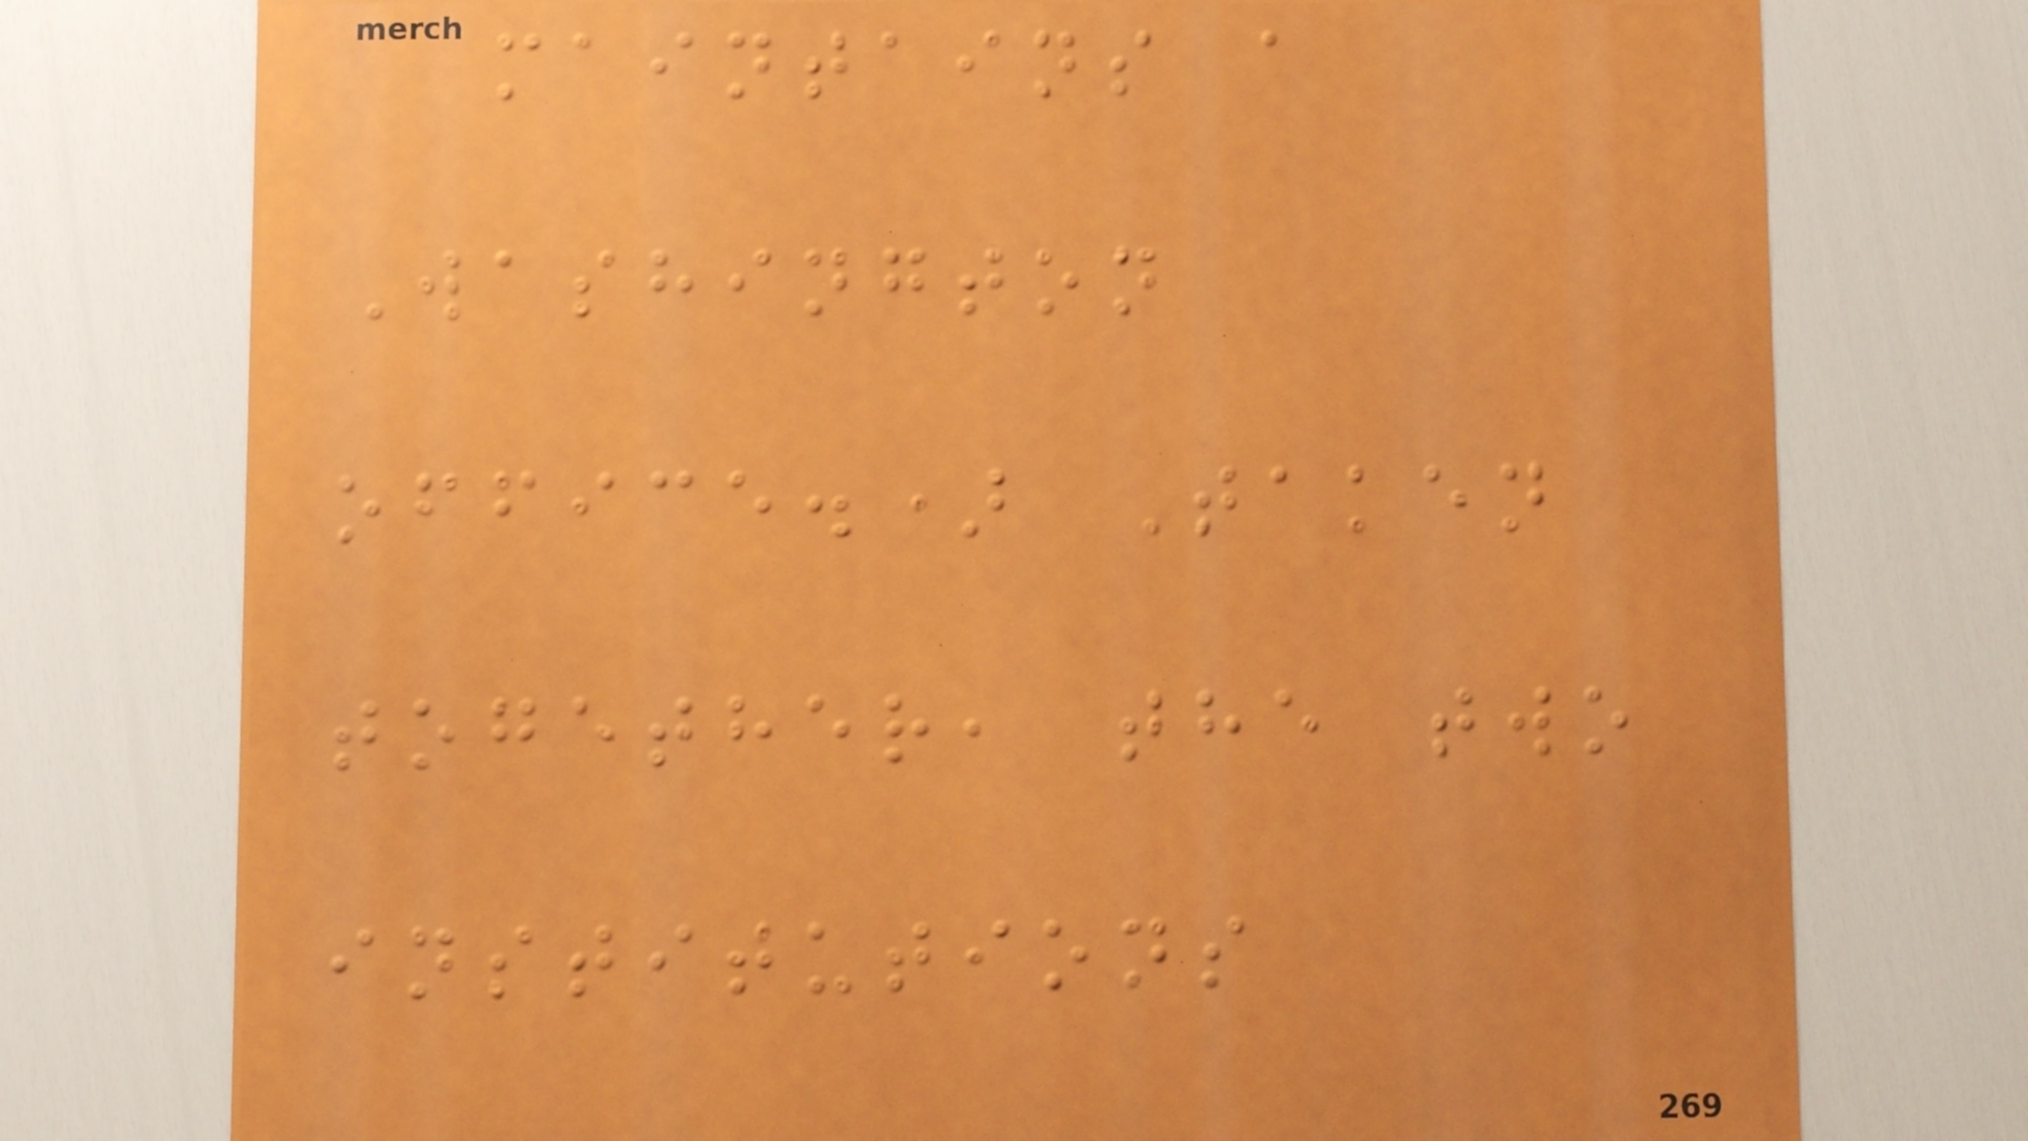maintains a
Washington
office.) Taken
together, the two
institutions
